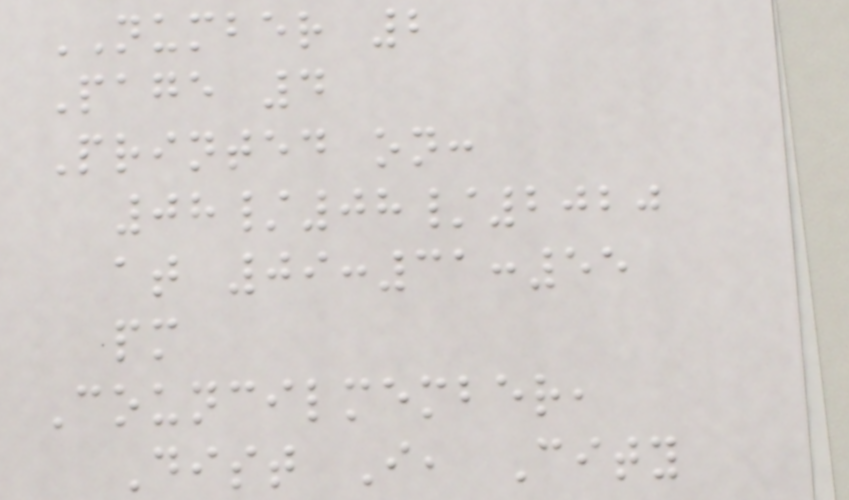NUMBER 2
Page 4
Printed on:
08/08/2020
at 09:31:55
pm
Councilmember,
Dist I, City
